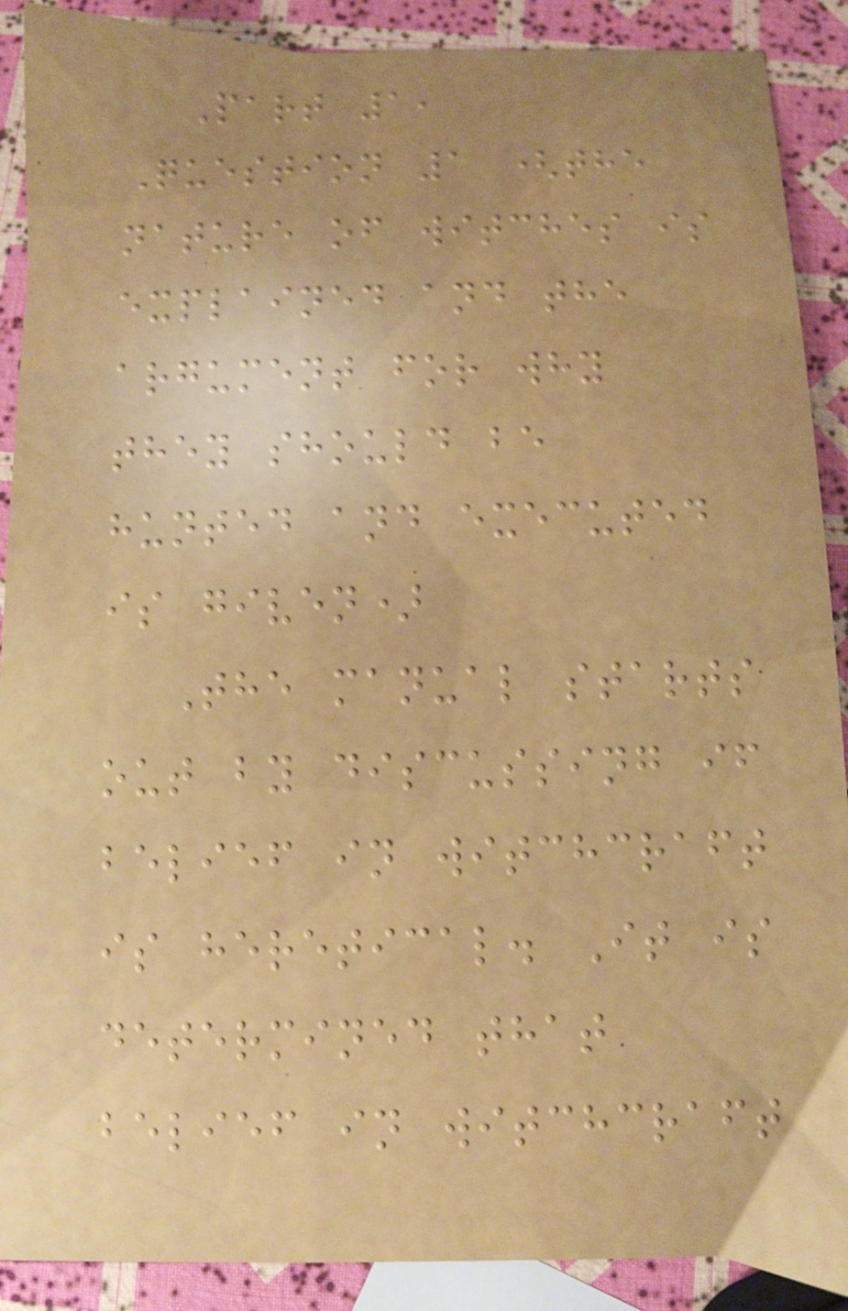Part 1,
Question 1 (the
nature of witches is
explained and the
argument for why
they should be
hunted and executed
is given)
The manual starts
out by discussing if
belief in witchcraft
is heretical. It is
determined that
belief in witchcraft
